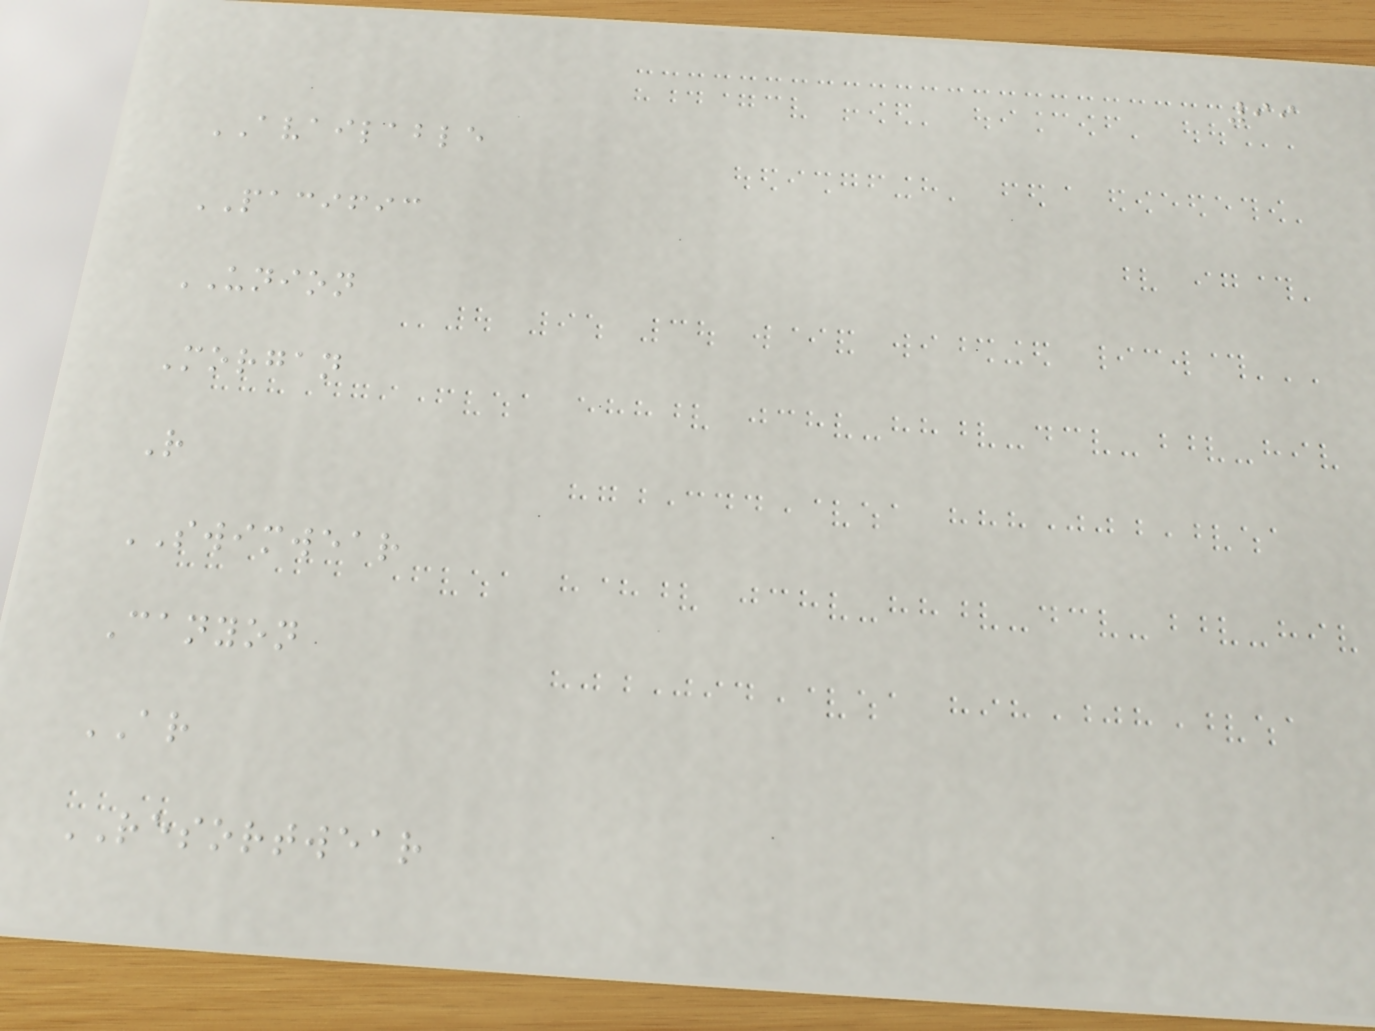99
AVAILABLE
PACIFIC
UNION
Morgan
R
SWIMWEAR
Canyon
AR
RESORTWEAR
